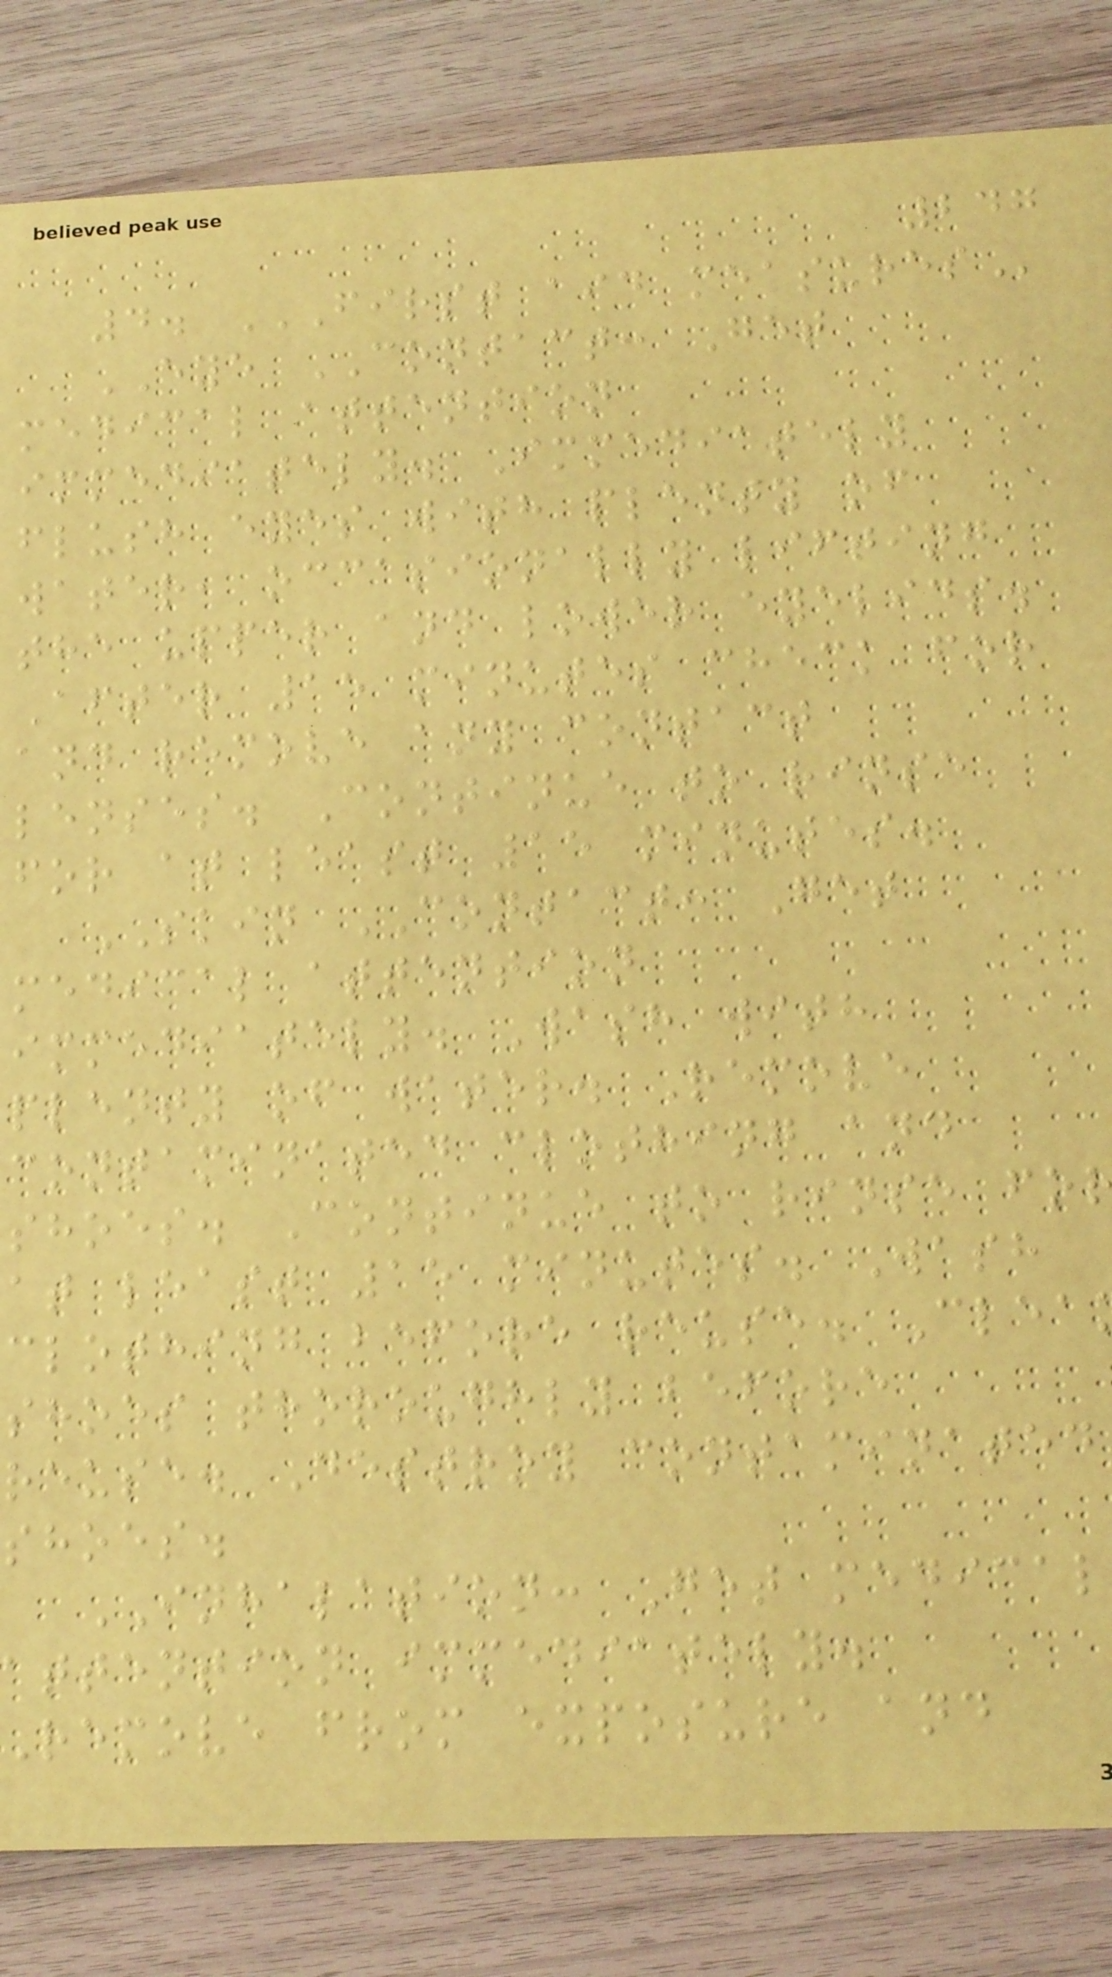247
4. FIRST AID MEASURES
EYE CONTACT: Get
medical attention
immediately. Immediately
flush eyes with plenty of
water, occasionally lifting
the upper and lower eyelids.
After 15 minutes check for
and remove any contact
lenses. Continue to rinse
for at least 15 minutes.
SKIN CONTACT: Get
medical attention
immediately. Wash with
plenty of water. Remove
contaminated clothing and
shoes. Continue to rinse fo
at least 15 minutes. Wash
clothing before reuse. Clea
shoes thoroughly before
reuse. Destroy contaminated
shoes.
INHALATION: Get medical
attention immediately.
Remove from exposure and
